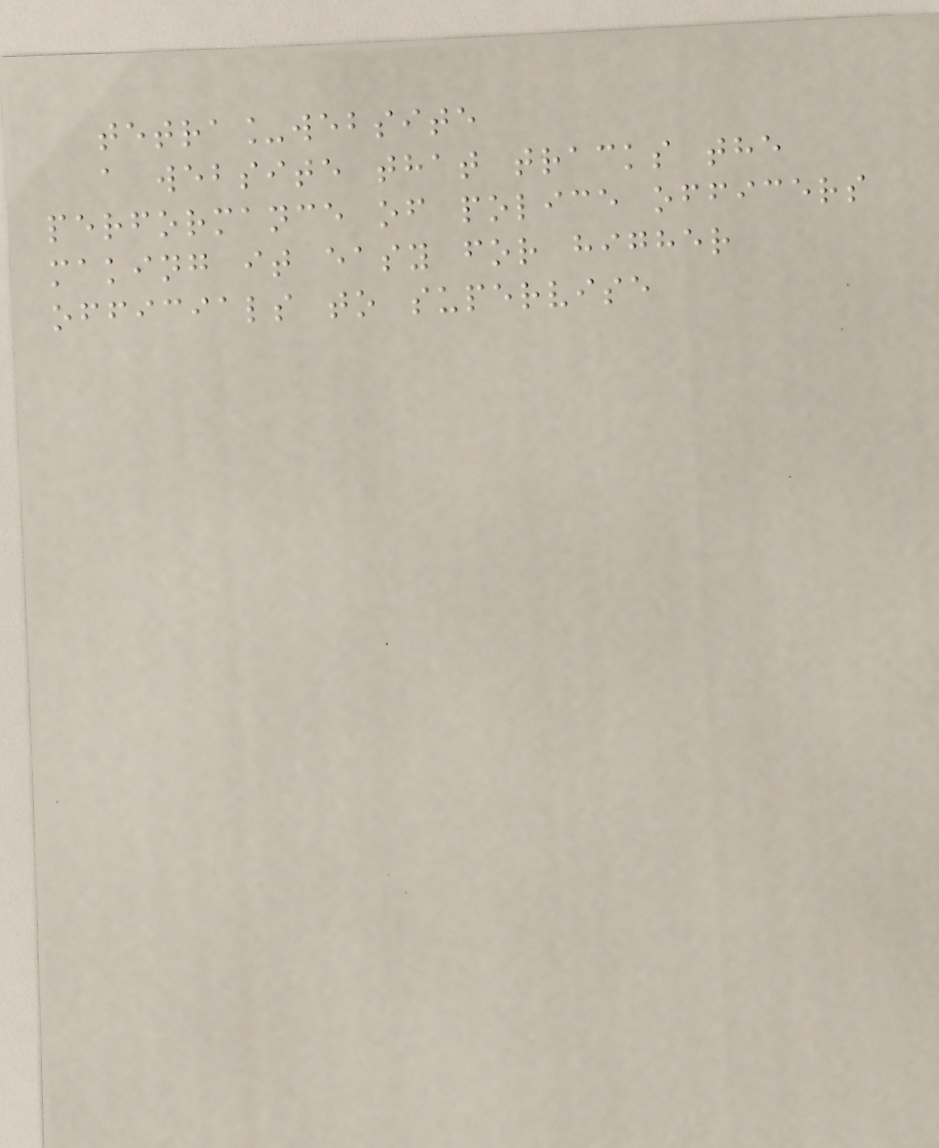tetra_website
a website that tracks the
performance of police officers
making it easy for higher
officials to supervise
